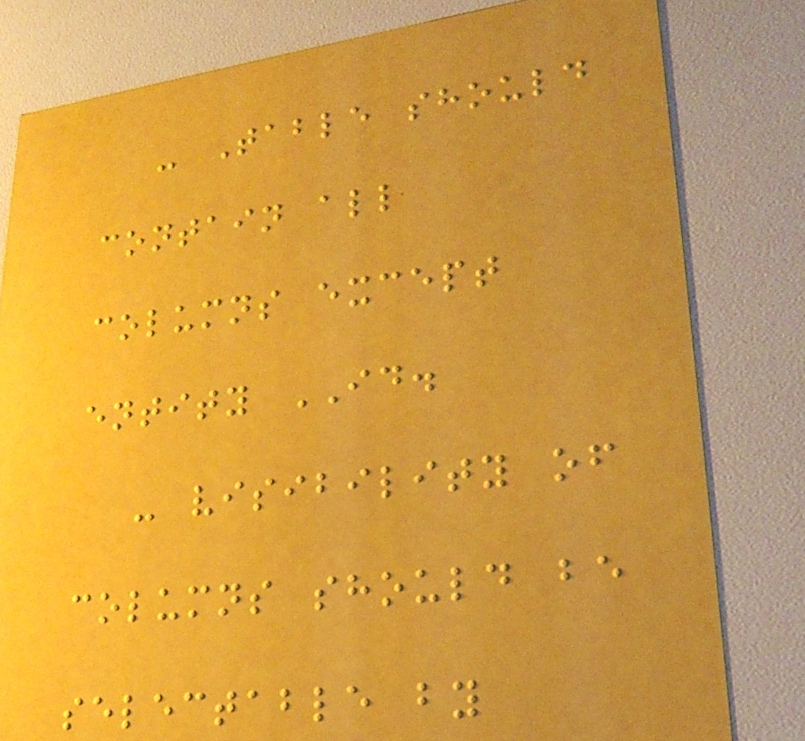- Table should
contain all
columns except
entity ID.
- visibility of
columns should be
selectable by
